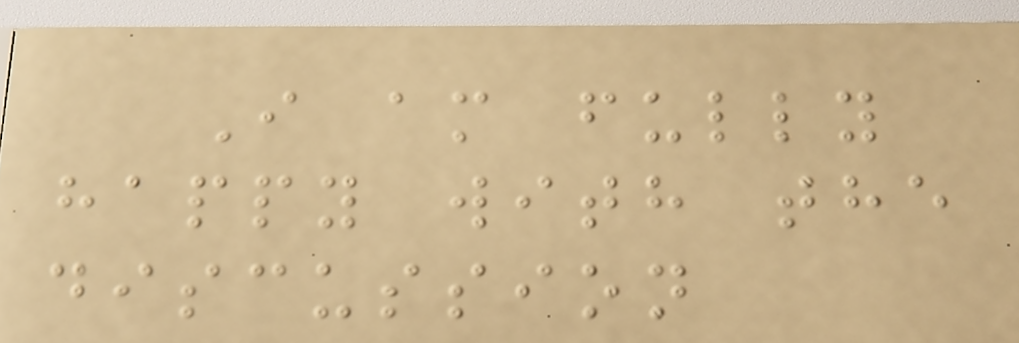I am fully
happy with the
discussion
